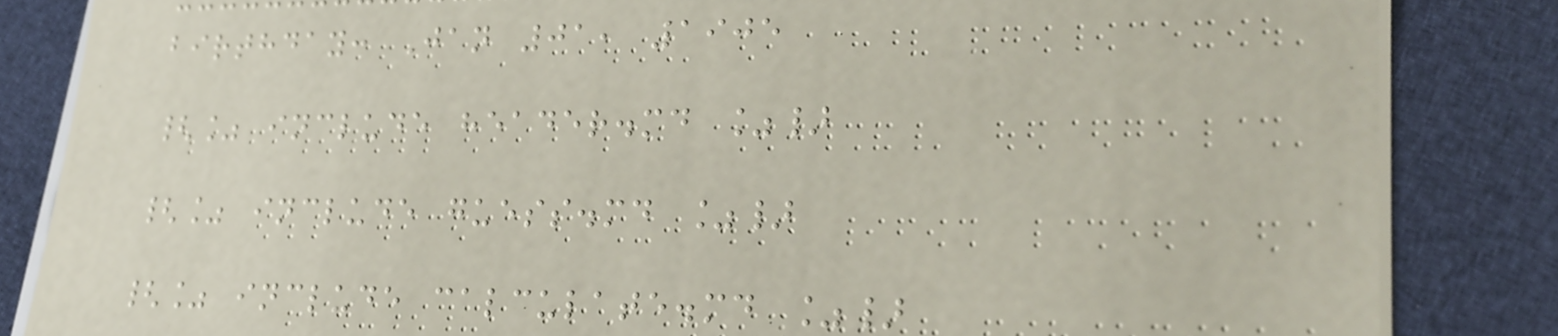birthday: Jan 01, 1905
{% include header.md %}
{% include guess.md %}
{% include calculate.md %}
